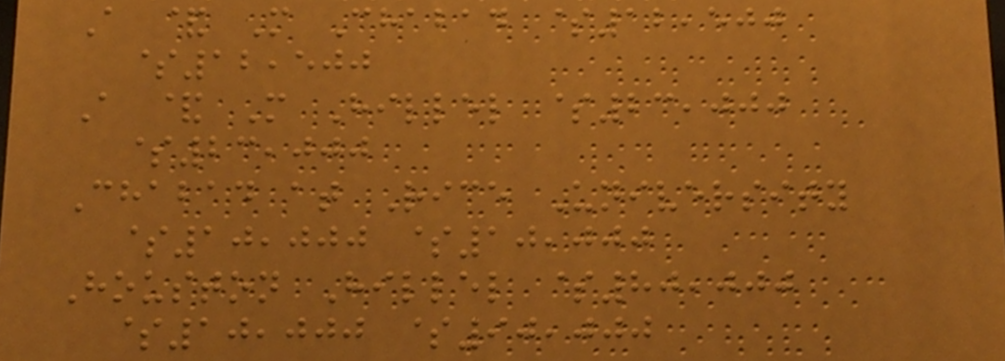A & M Chabad $12,500
$12,500
A & M Hillel $23,000
$23,000
Chabad at Rice University
$10,000 $10,000
Houston Hillel $80,000
$10,000 $90,000
